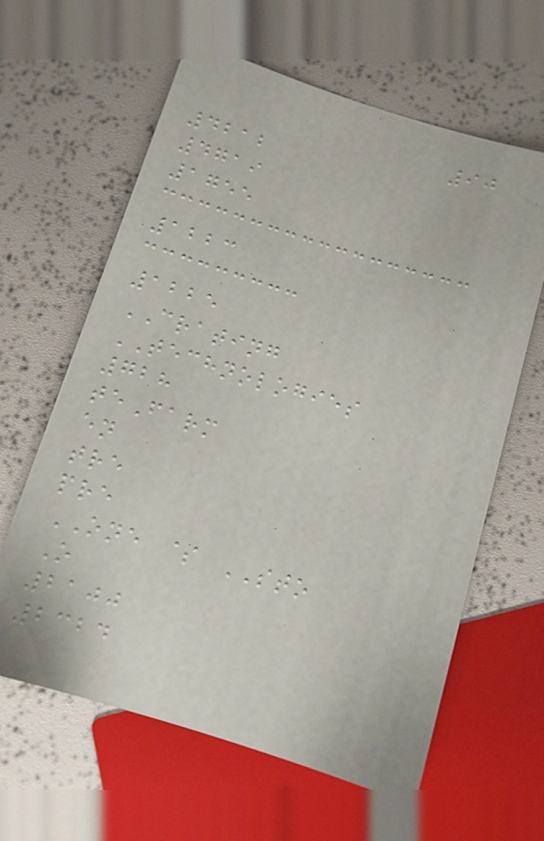90
4212
4719
1755
1223
1225
CRATING
TECHNOLOGIES
728
teFarm
en
tre
pre
ONE $ STO
O
2100
2324
